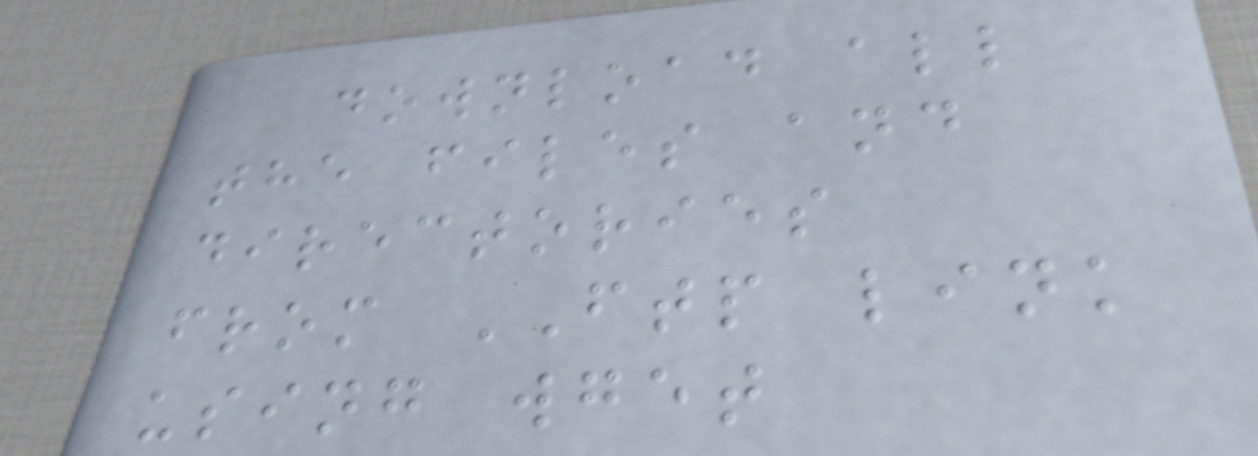download all
the files and
directories
from FTP link
using wget
